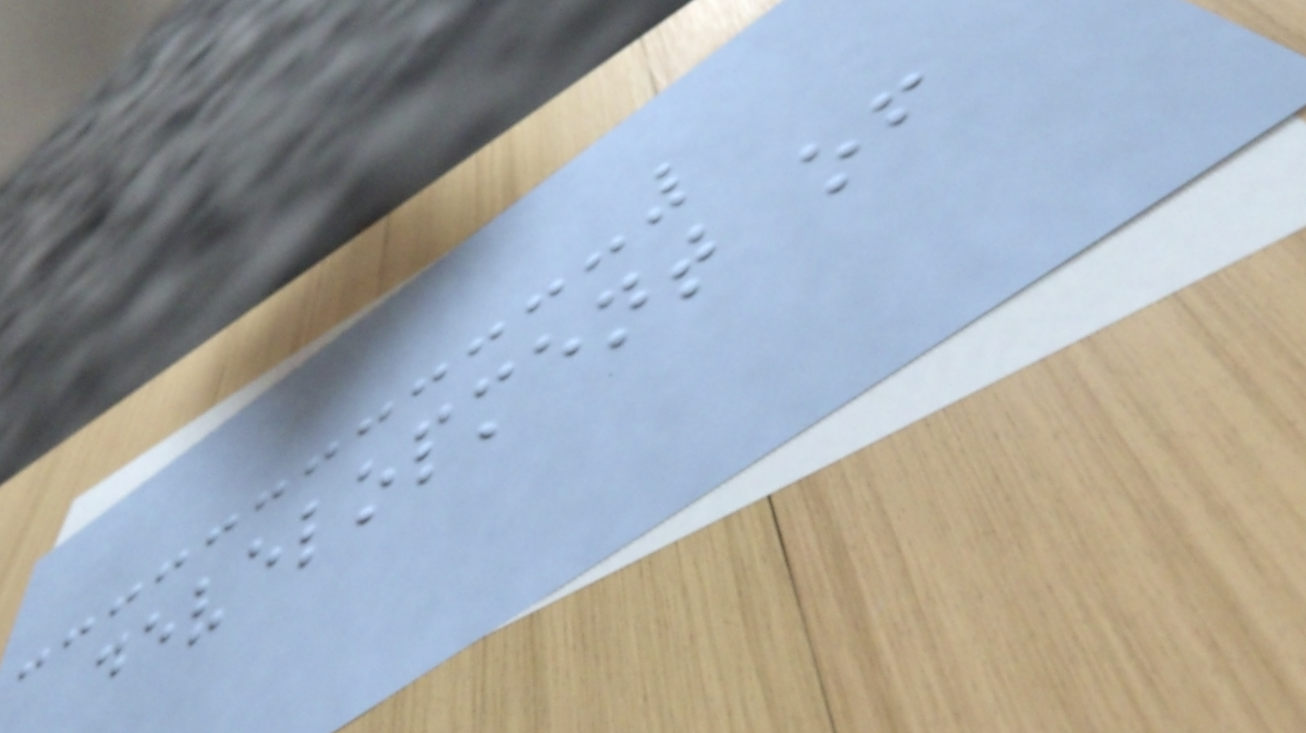development of
